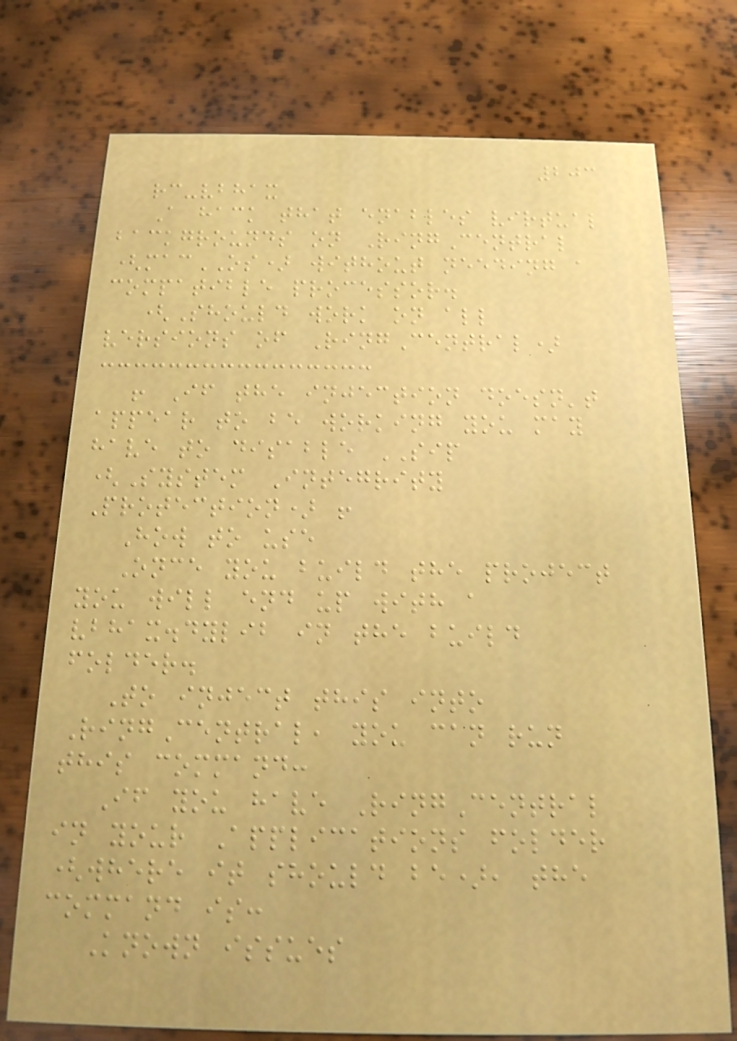203
rc-vbhax
A hack that enables virtual
backgrounds on RingCentral
(macOS) without needing a
compatible processor.
(Should work on all
versions of RingCentral)
! If the injection doesn't
appear to be working you may
have to disable SIP
(System Integrity
Protection) !
How to use
Once you build the project
you will end up with a
vbhax.dylib in the build
folder.
To inject this into
RingCentral, you can run
this command:
If you have RingCentral
in your Applications folder
(where it should be), the
command is:
Known issues
